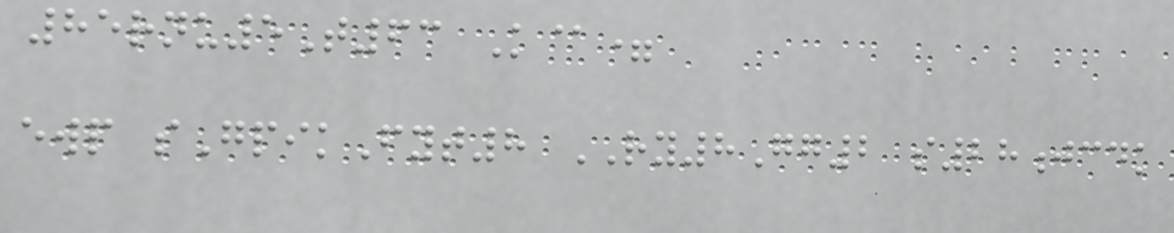85rnu5T63 K@=
ewp sGpikFyt8 RY8Gg2 s28jcdk
